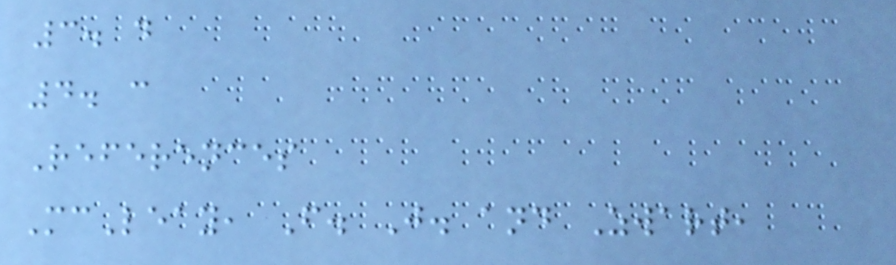3. d
4. c
References
McLeay, F. J. and Zwart,
